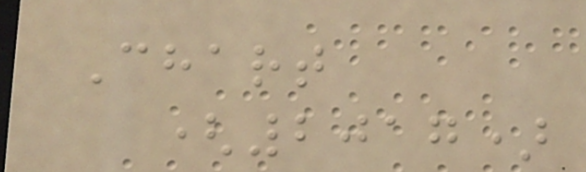Chart
(2017)
